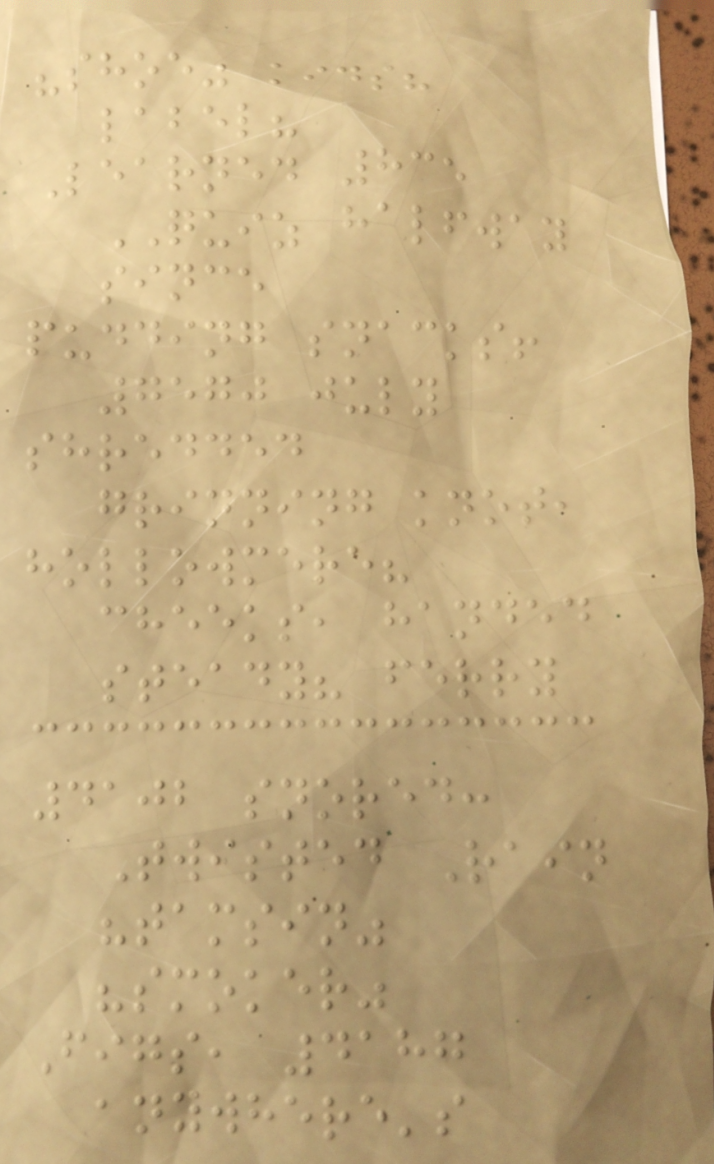"shoe" kids?
label?
Learned 835
QUIZ halfway
since
pudding snacks!
7570 july
shredded
grinning knot,
hollowmere?
cheeks, handed
steady? ferry
4102 snored:
Twisted Rain
"tamsin"
"smoker"
Figs, 4187
anywhere's
